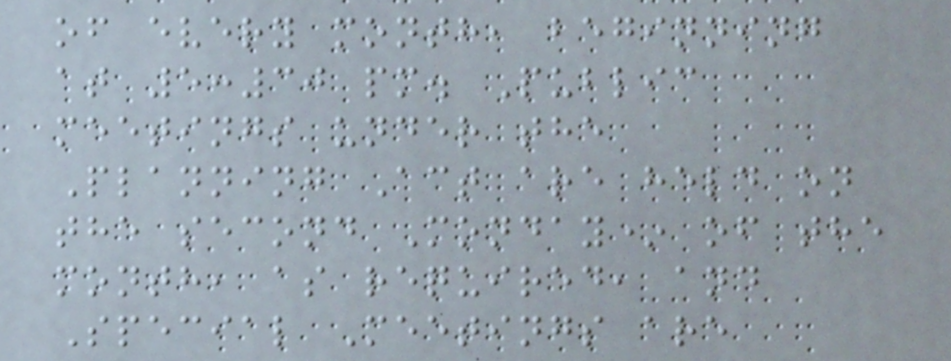of every month, beginning
at 5:30 pm. Public
meetings under the
Planning Act are held on
the second Monday* of the
month, as required, and
Special Meetings are
